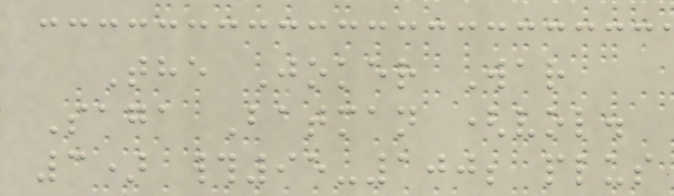The Joker War
Saga Batman (vol.
3) #95-100; plus
